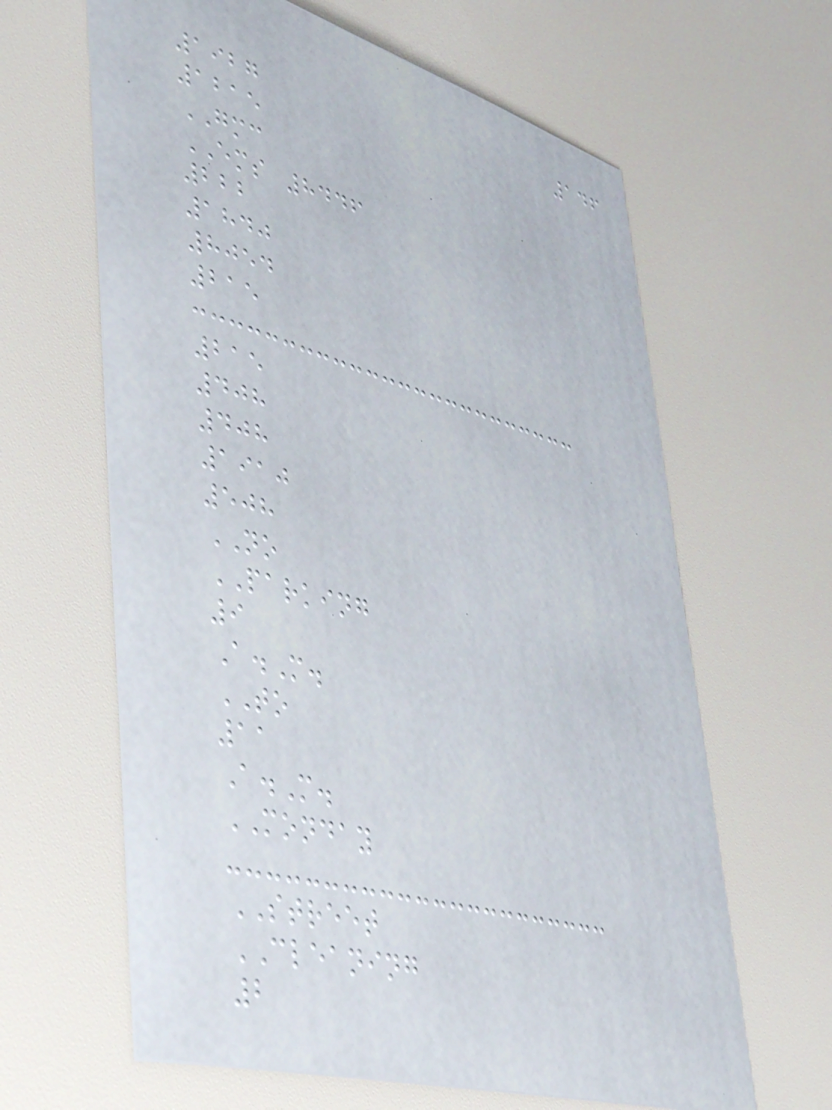146
1927
1215
GMC
EMS 8446
222
1840
8054
215
215
408
408
1910
508
NO
PARKING
9
A.M.
TO
11
A.M.
MONDAY
STREET
CLEANING
2
